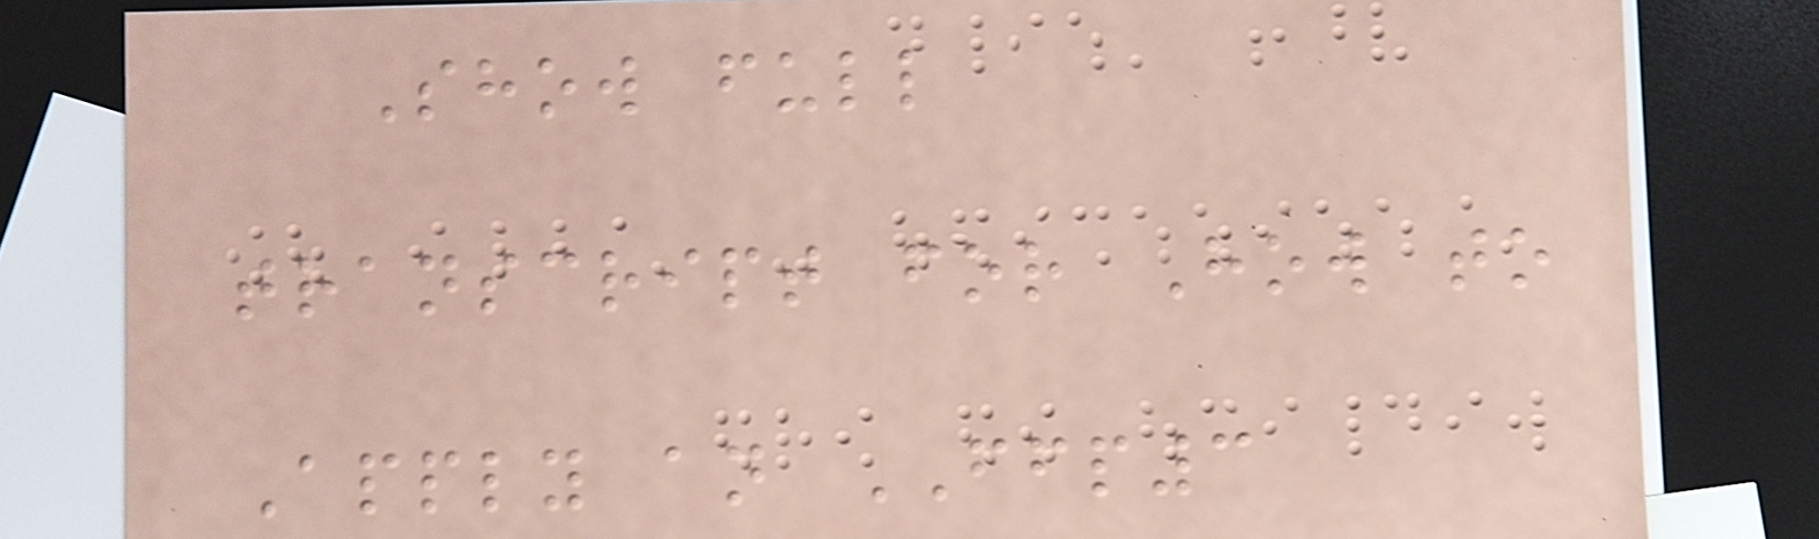Show full
transcript for How to
Apply an FFP3
